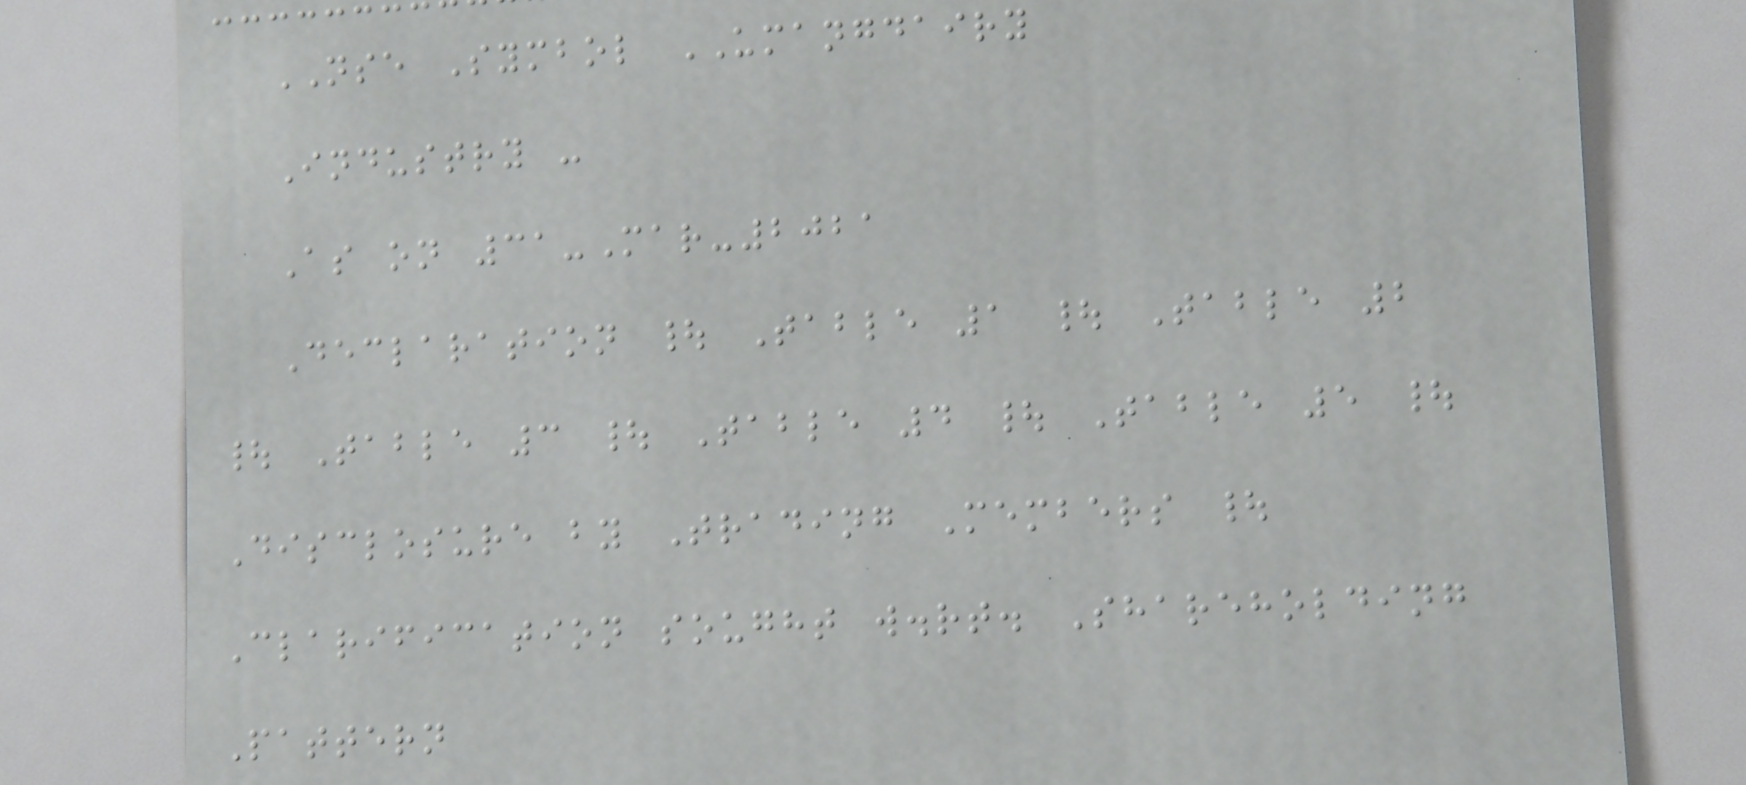NSE Symbol UMANGDAIRY
Industry -
As on 31-Mar-2021
Declaration | Table 1 | Table 2
| Table 3 | Table 4 | Table 5 |
Disclosure by Trading Members |
Clarification sought w.rt. Shareholding
Pattern
